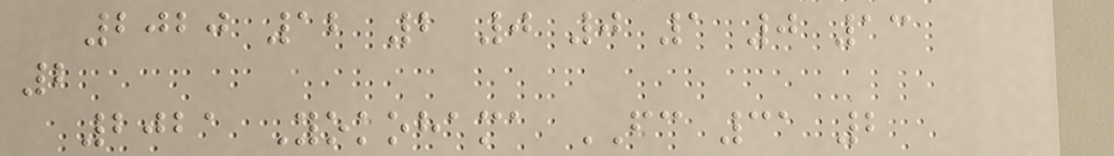2020 12 2 0 0 1 0 13
2
2021 Yokohama FC 31 2
